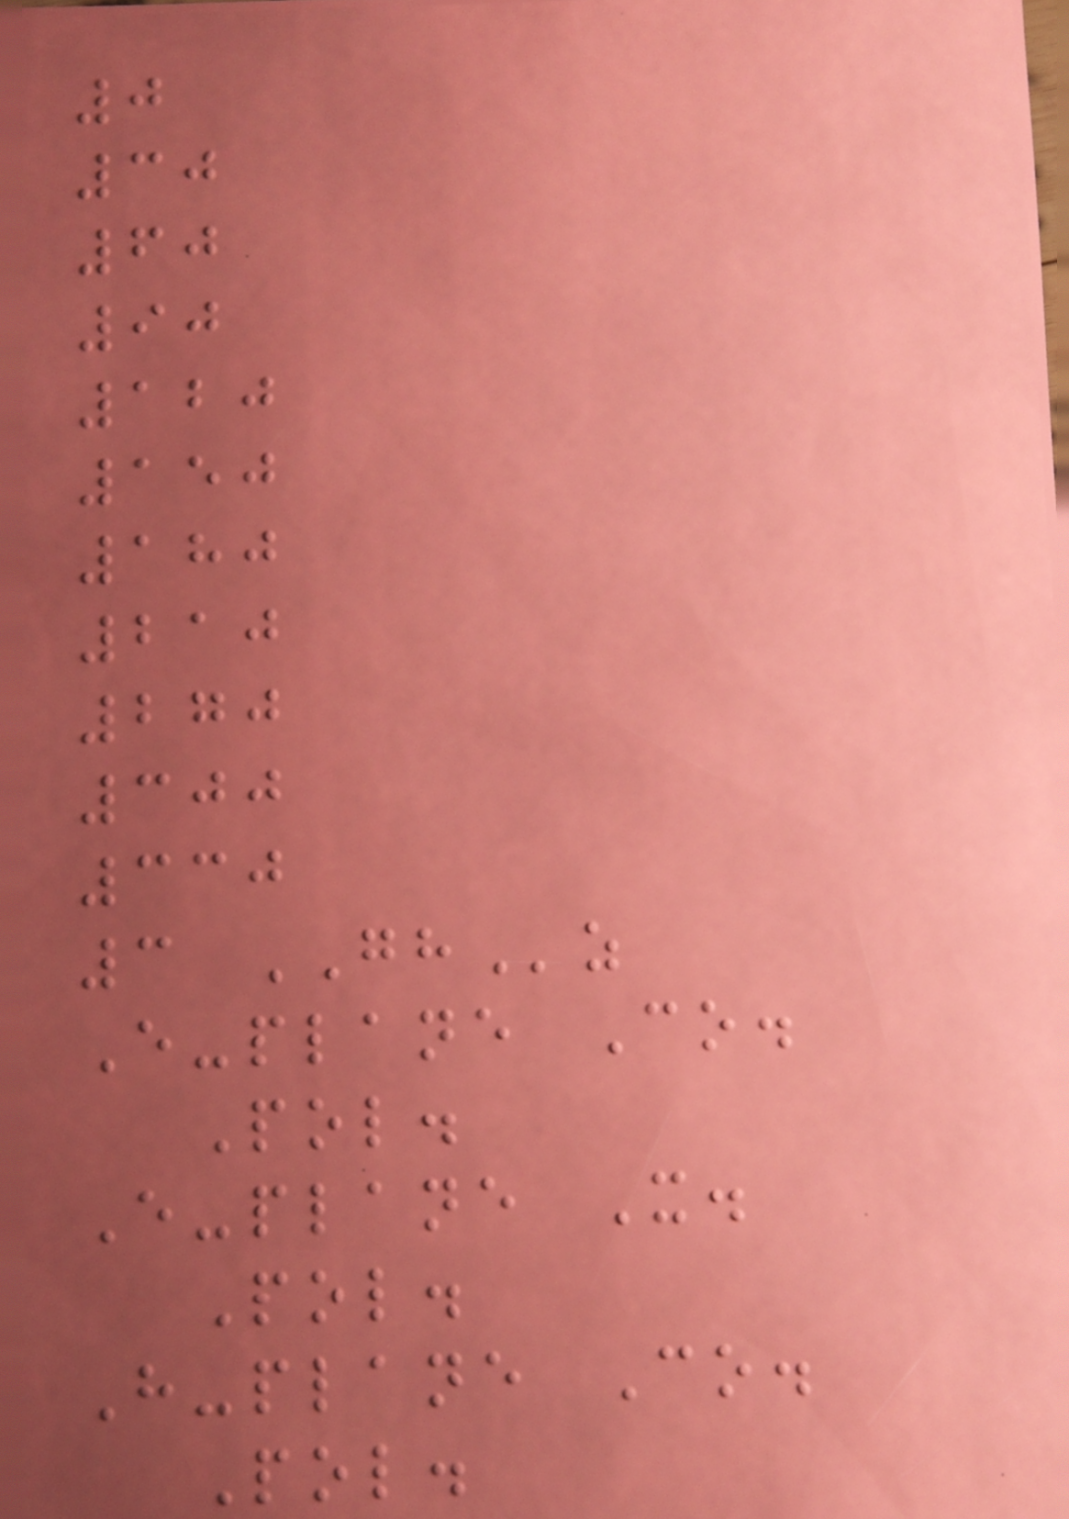0
30
60
90
120
150
180
210
270
300
330
3 GHz
E-plane Co.
Pol.
E-plane X.
Pol.
H-plane Co.
Pol.
